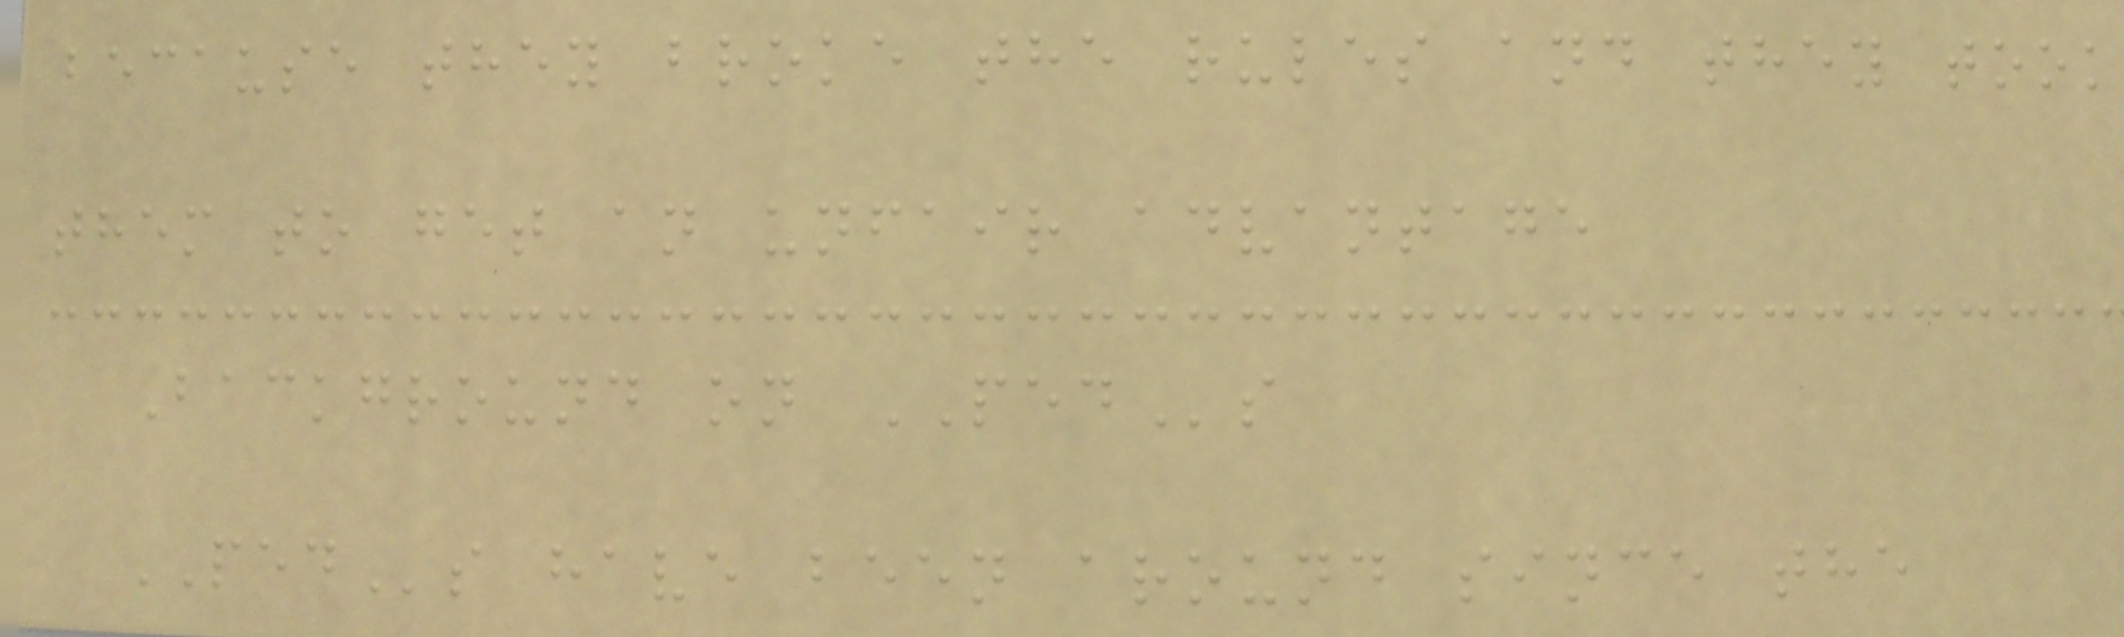because they broke the rules and they took
them to get an unfair advantage
Background on PEDs
PEDs have been around since the
